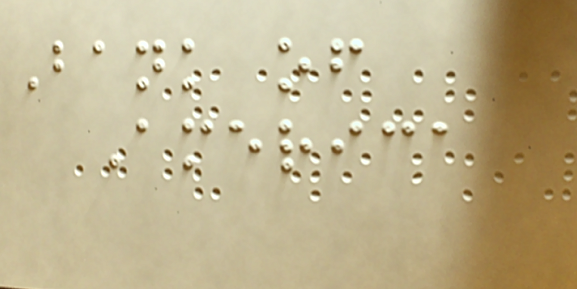Bank of
America
